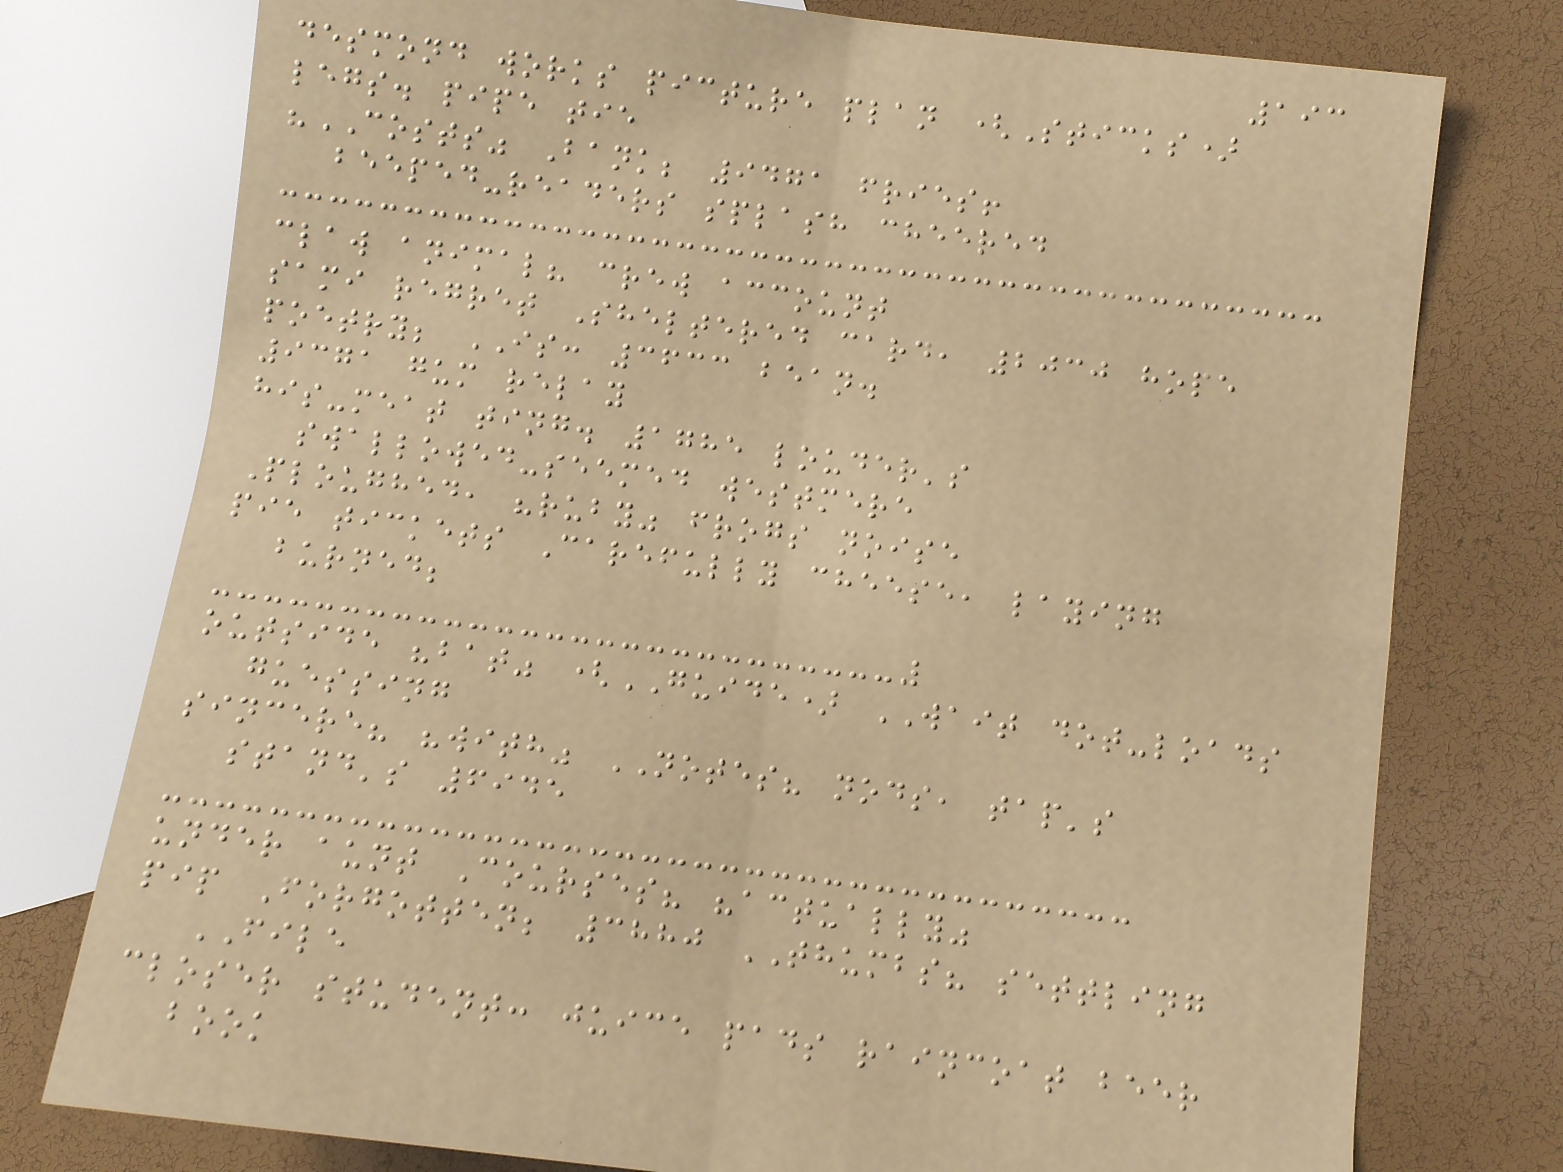193
desmond works picture plan (Sticks)
legs. pipe tie
"COSTS" Bank; 9471 fries!
beeped-readers splash cheered
claw animal? crew account
sami regret Sheltered card, 2030 hope
poetry; IS: 3633 bean.
9371 gum relay
his-meat ting. 1785 louder's
swallowed-seemed westmere
Ploughed, "ruby" frogs noise
pie tickets Carefully cheese, laying
burned;
outside "bat" (GUIDE) WAIT dot-loads
guessing
sincere? "with" NOTES? nods, tap's
stand's 6945
under aunt Courses? "actually"
pip Forgotten; 3880 THUMBS? settling
FILE
closer student: juice pads raincoat beer
book
